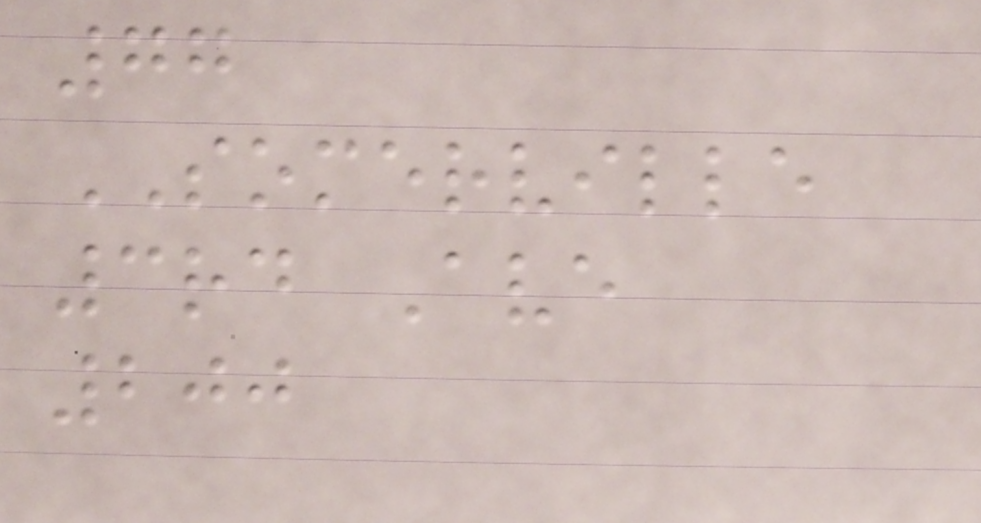77
SOMERVILLE
3rd Ave
200
